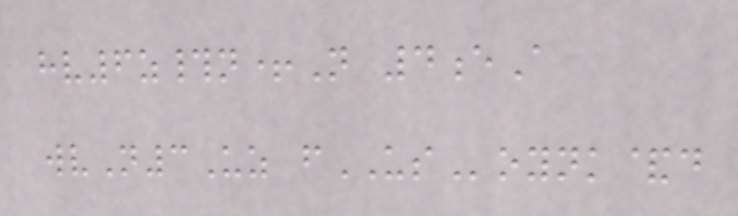hv6z#n+N 4eA
wvN3Uz fUSoynk&d
